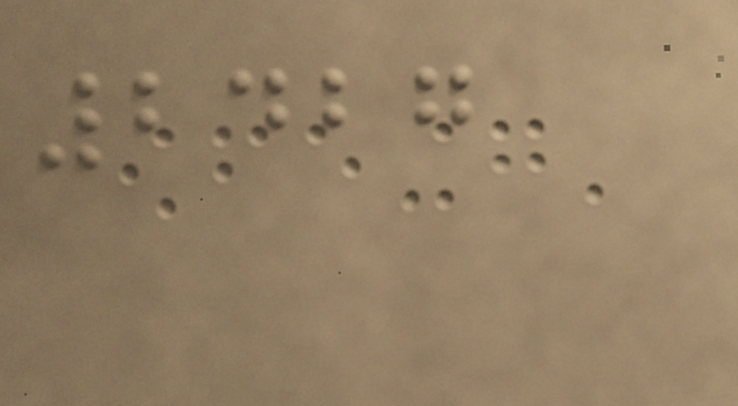2427
